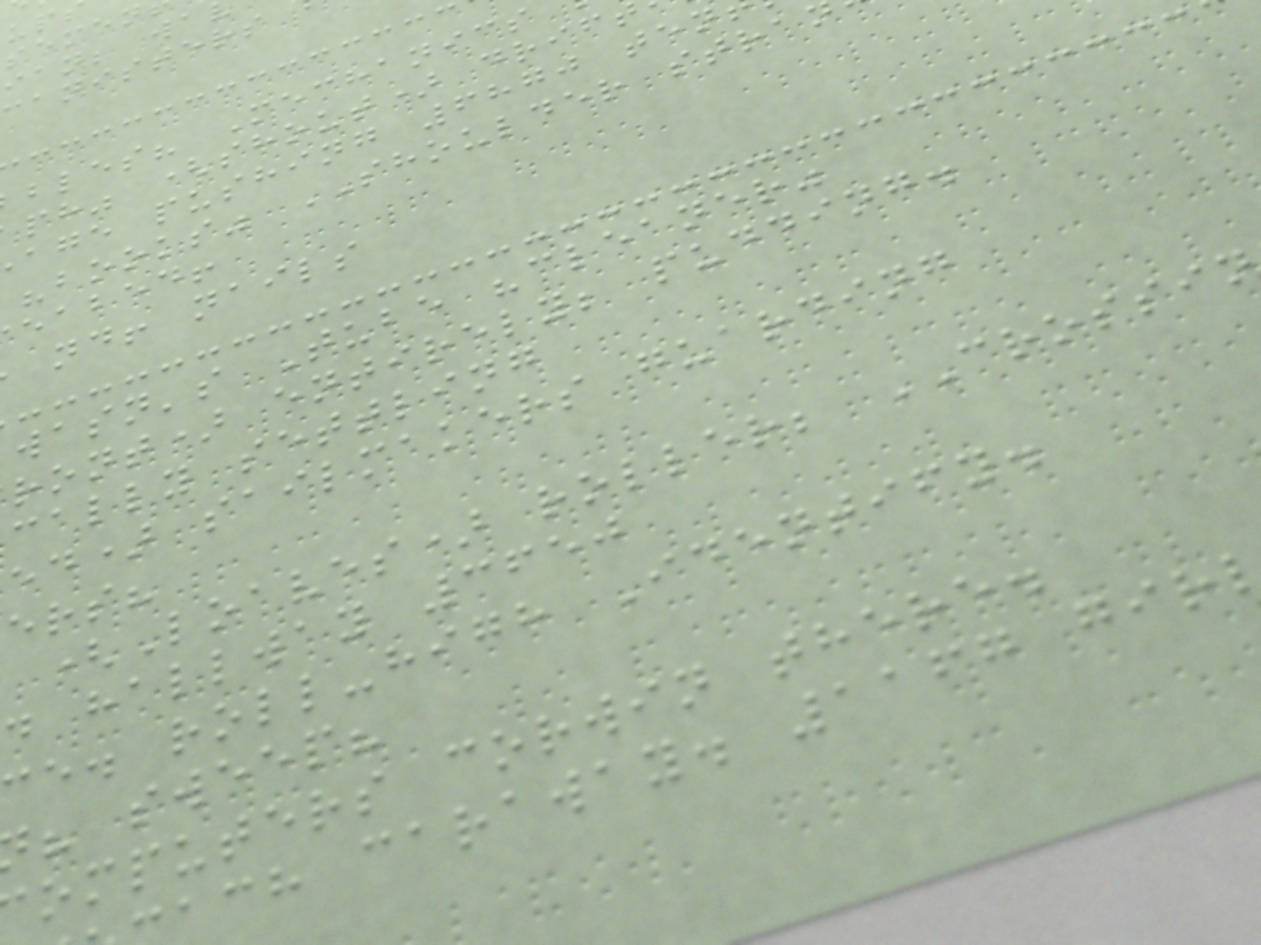ian; wa
bles? Mechanics
ph" (shout) drif
age pushing 6870 ten
"books" SHOULDER stra
eabed!
nd! nails
wasn's Tube "cleaner"
ront) entirely; pudding.
cally settling
ed) sailmakers guarding
ers?
(Loaves) roller; CROSSIN
d hallway 3650
e. roll-high Identify.
sweep?
omputers corwin there.
ach caraway. 1167 gir
